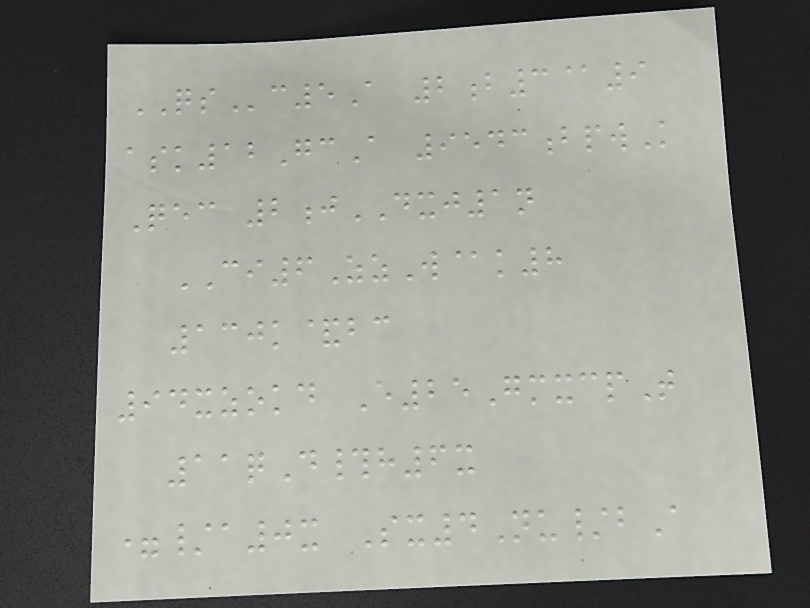QSc5A 2b3@9
ask12GcA 9543bpwK
Qec 2jDXJ1n
CI6ZzW@k8
130k&bc
94xzokd E25GmxcpT
11qD#h6x
=/a0x Sx4Nu/bA
